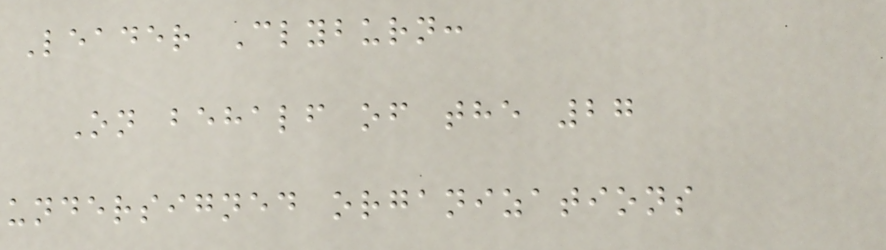Leader Clyburn:
On behalf of the 27
undersigned organizations
